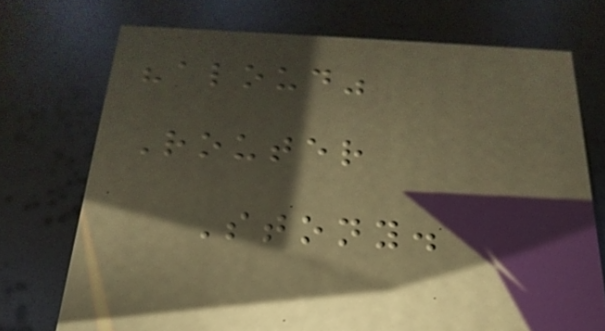"aloud"
Router
Stony.
